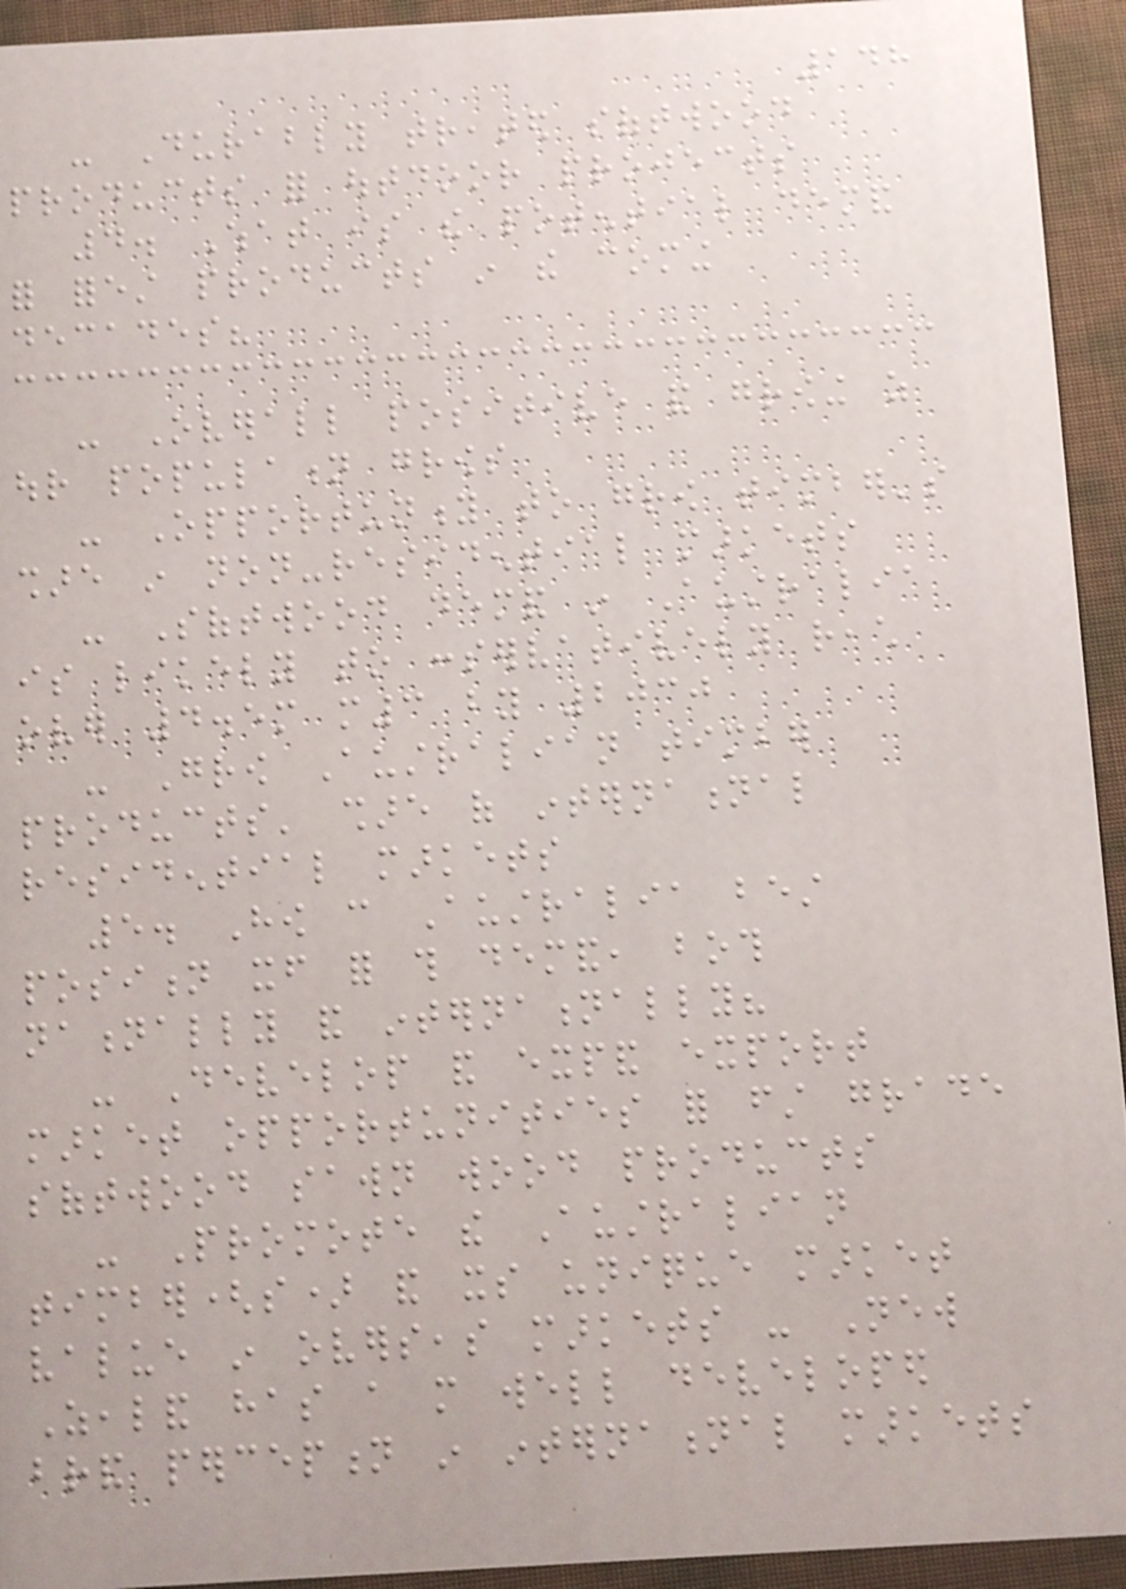148
- Durably treated softwood
products for outdoor projects
4. What is the potential demand
for forest products in the coming
decades?
- Overall positive and growing as
our population grows
- Opportunity to grow timber's
share in non-residential markets
- Softwood demand in Australia
is likely to conservatively reach
over 4.5m m3 by 2030
- Grow Australian timber
products' share of international
residential markets
5. How can Australia best
position itself for this demand, both
nationally and internationally?
- Develop and expand export
market opportunities for first grade
softwood sawn wood products
- Promote the Australian
timber(s) and its unique market
value in overseas markets - New
Zealand has a more well developed
brand perception in international markets
